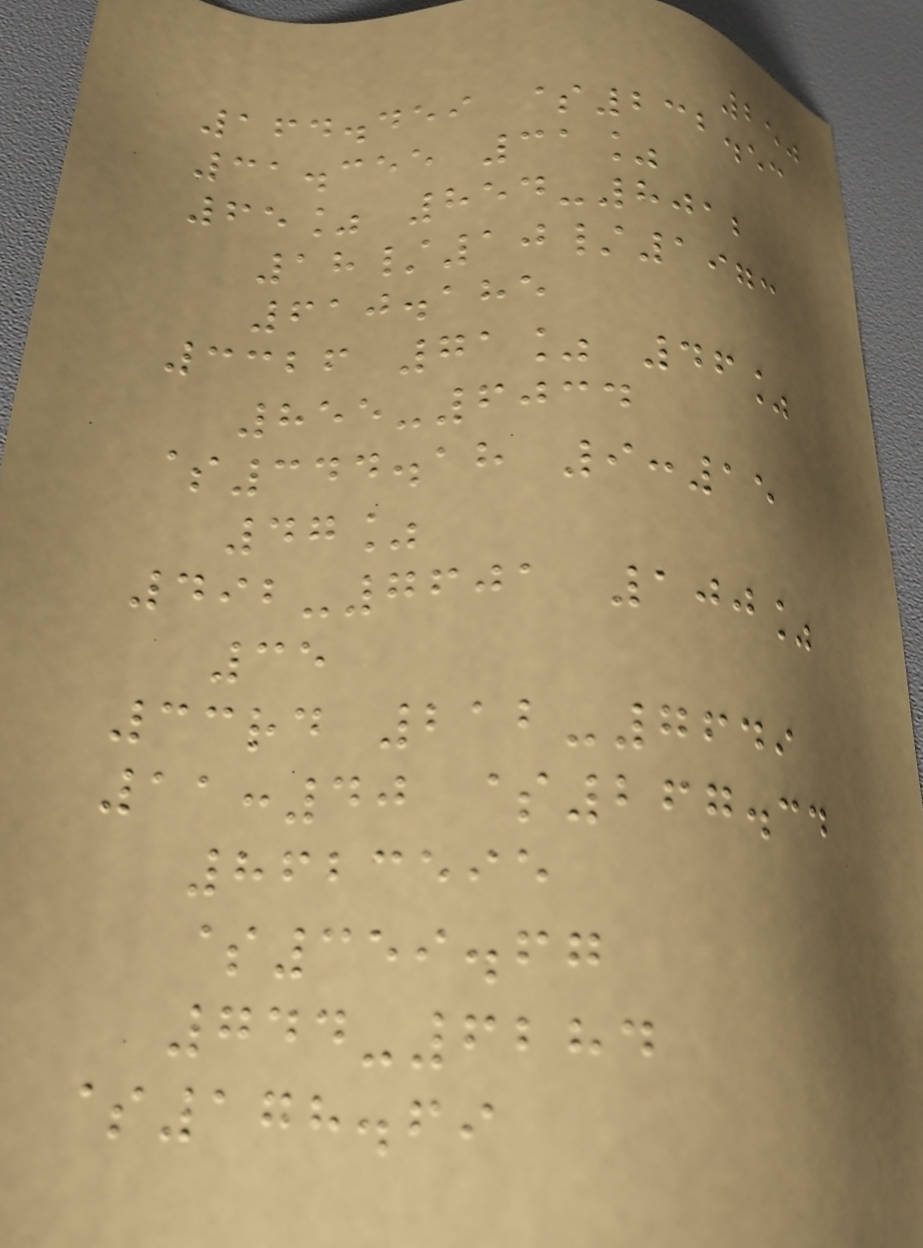250
164.459 $232.53
31.355 31%
65% 854-8012
18/10/1973
610.185
3326 71% 46%
855-6034
$344.18 9:15
47%
492-7601 100%
35
33rd 212-7649
11:40 $267.34
8623595
$359.67
744-6284
$178.69
